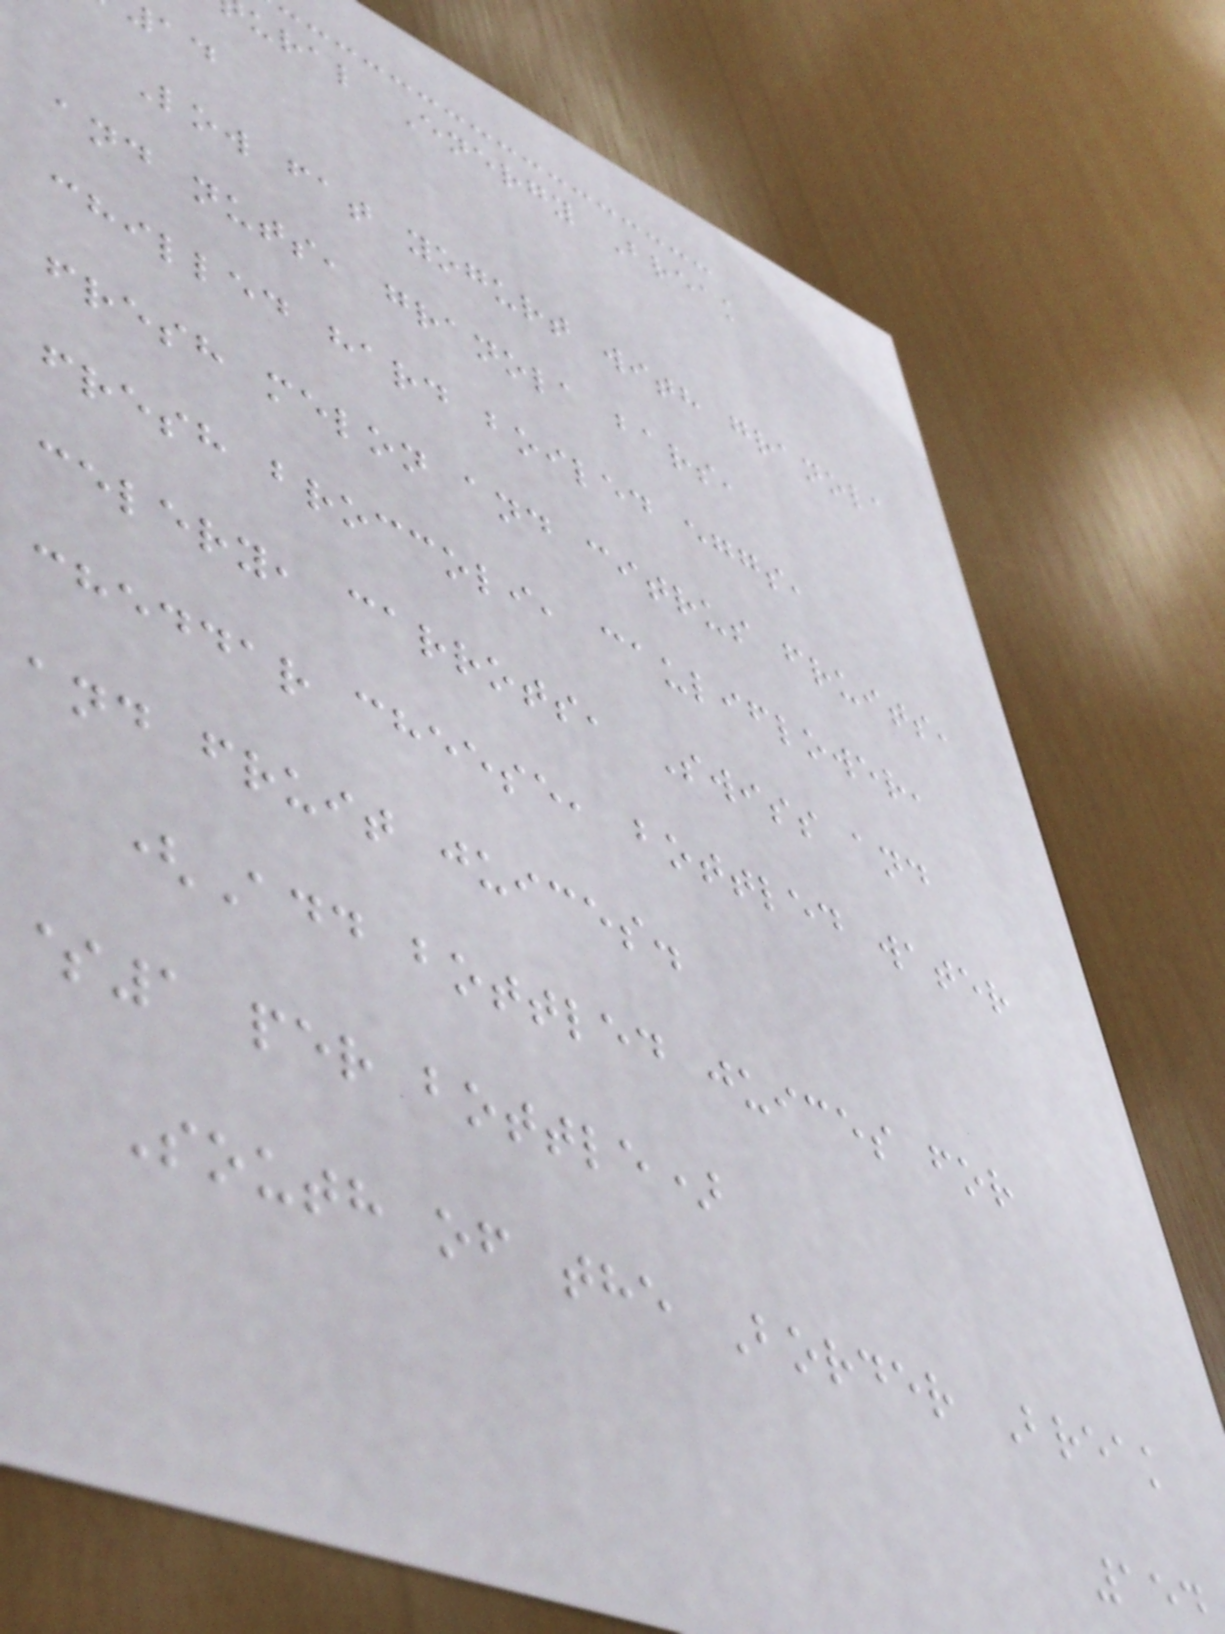ural Energy Break
Low fat yogurt with granola
and nuts, granola bars,
chilled hard boiled eggs,
fresh melon and citrus fruits,
fresh broccoli, cauliflower,
celery, carrots, Swiss and
cheddar cheese, bottled water
and fruit juices.
(Add bottled juices for
$1 per bottle)
South of the Border Break
154
